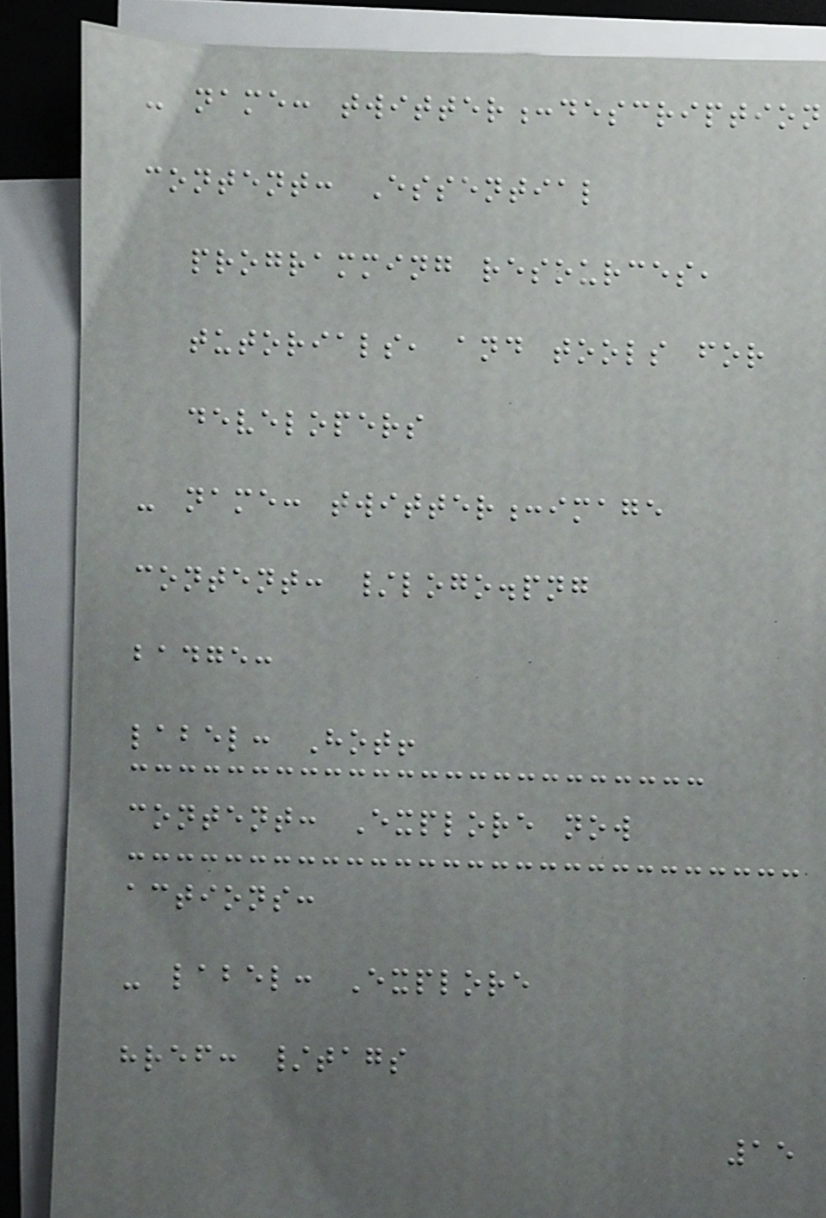- name: twitter:description
content: Essential
programming resources,
tutorials, and tools for
developers
- name: twitter:image
content: /logo.png
badge:
label: Hot!
content: Explore now
actions:
- label: Explore
href: /tags
15
